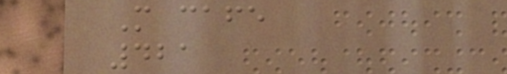M cafe
421
